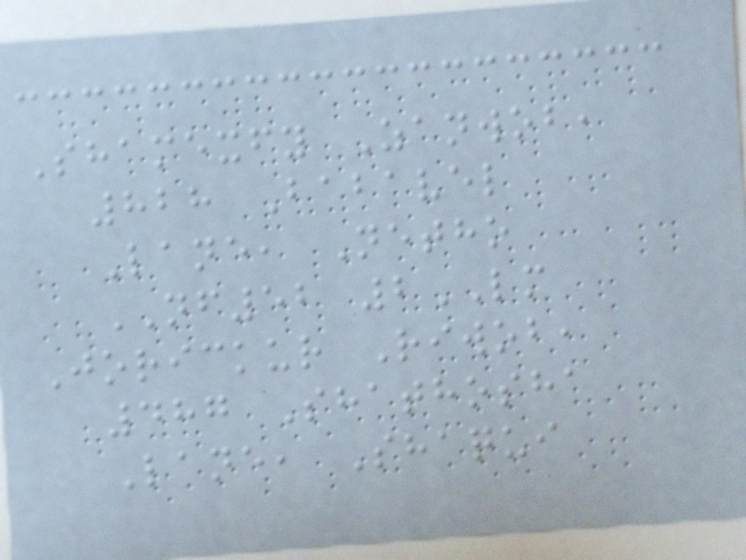Shamexfy Zanwob,
828 Babavel
Lane, Netho
NF52 2LM
Jorickur Riwob,
487 Shathosha
Lane, Shaqui
